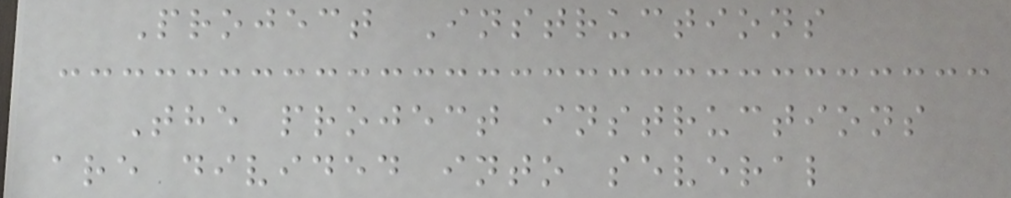Project Instructions
The project instructions
are divided into several
